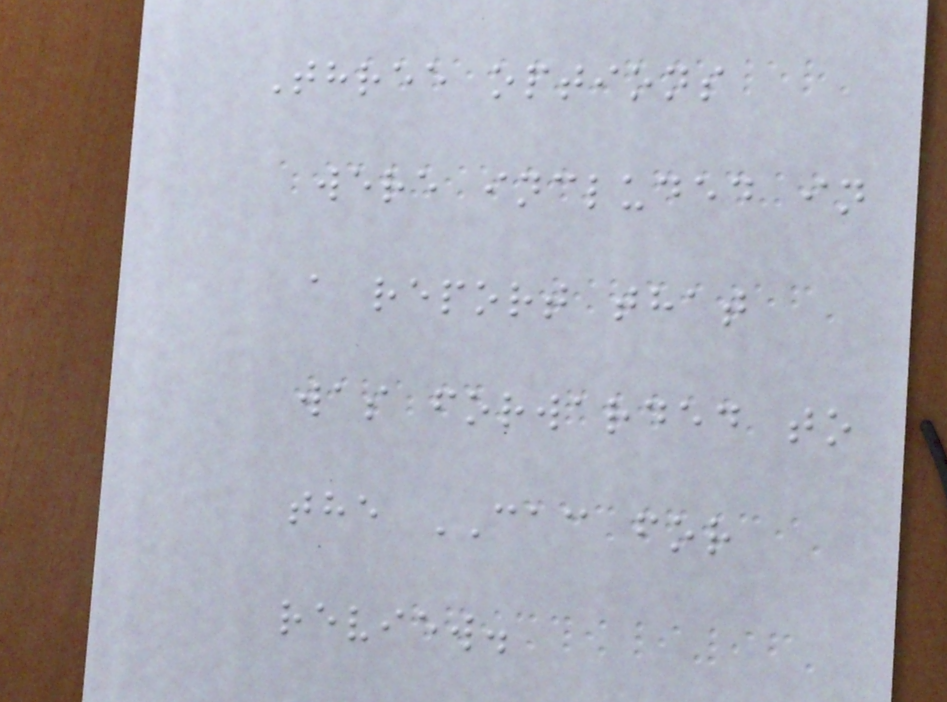Three options
were included in
a report that
was forwarded to
the CAC for
review.
